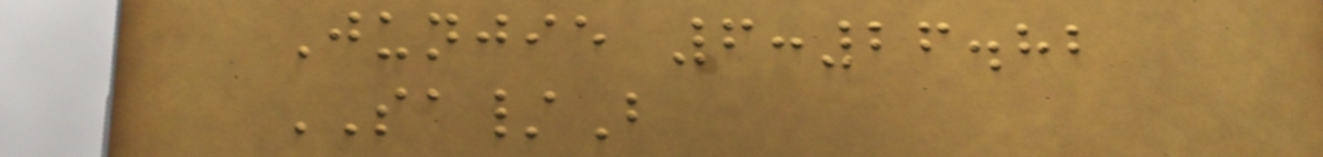Junjie 6:26.82
SA/B
